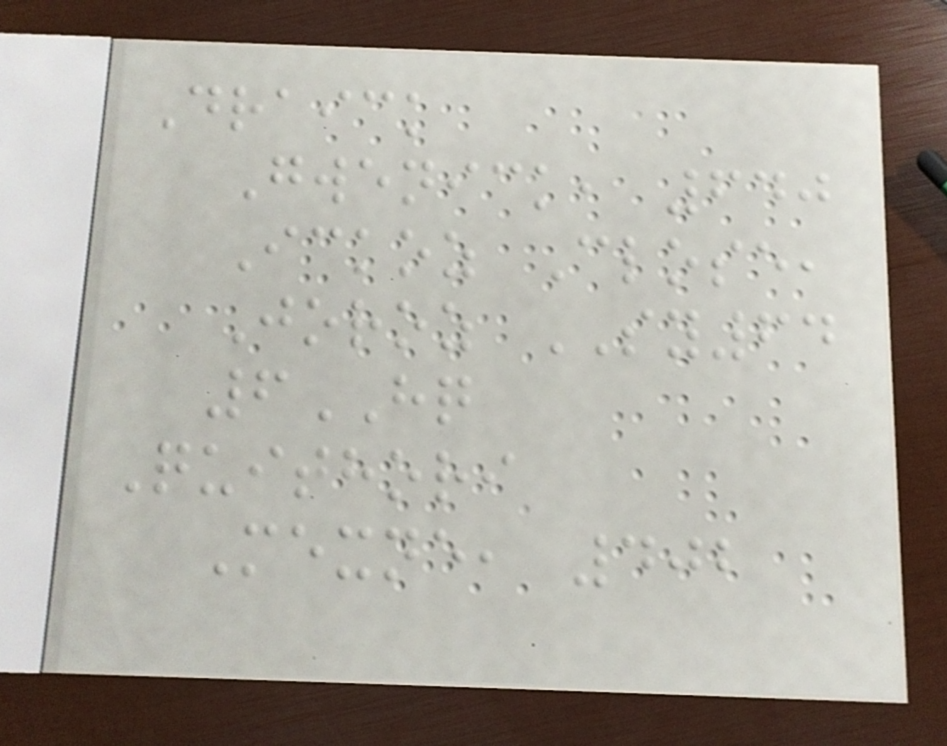Draick
Gwenick, 640
Ickoz Close,
Joroz SY64
6HQ
Quithori
Mexne, 402
